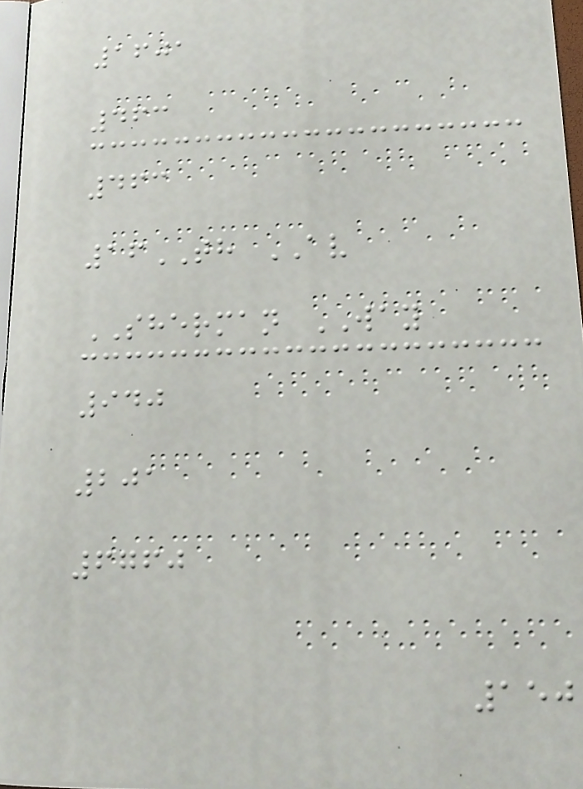1601
463
463
16TH AV
SHERMAN WAY
940
201
6760
150
